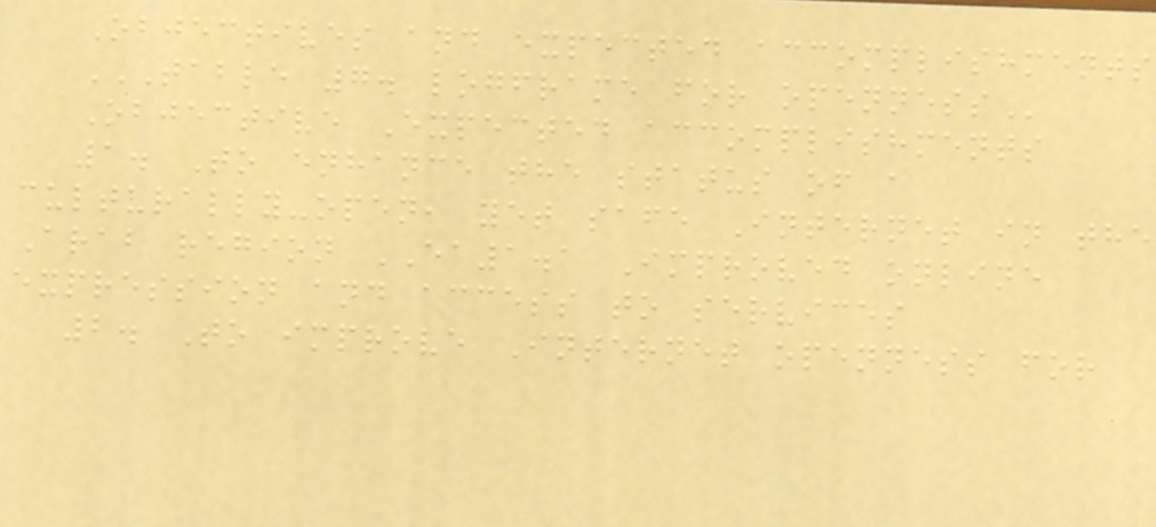Objectives and expected accomplishments
TABLE 7. LOGFRAME FOR OPENNESS
Objective Expected accomplishments
1. To enhance the status of a
culturally-open, yet safe Internet in the
Arab region EA1.1 Improved online
expression and access to services
2. To improve Internet openness for
